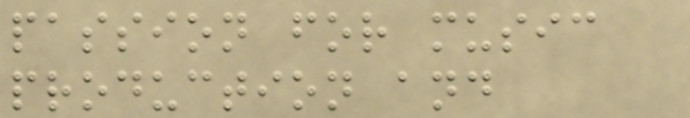passion for music
production and
